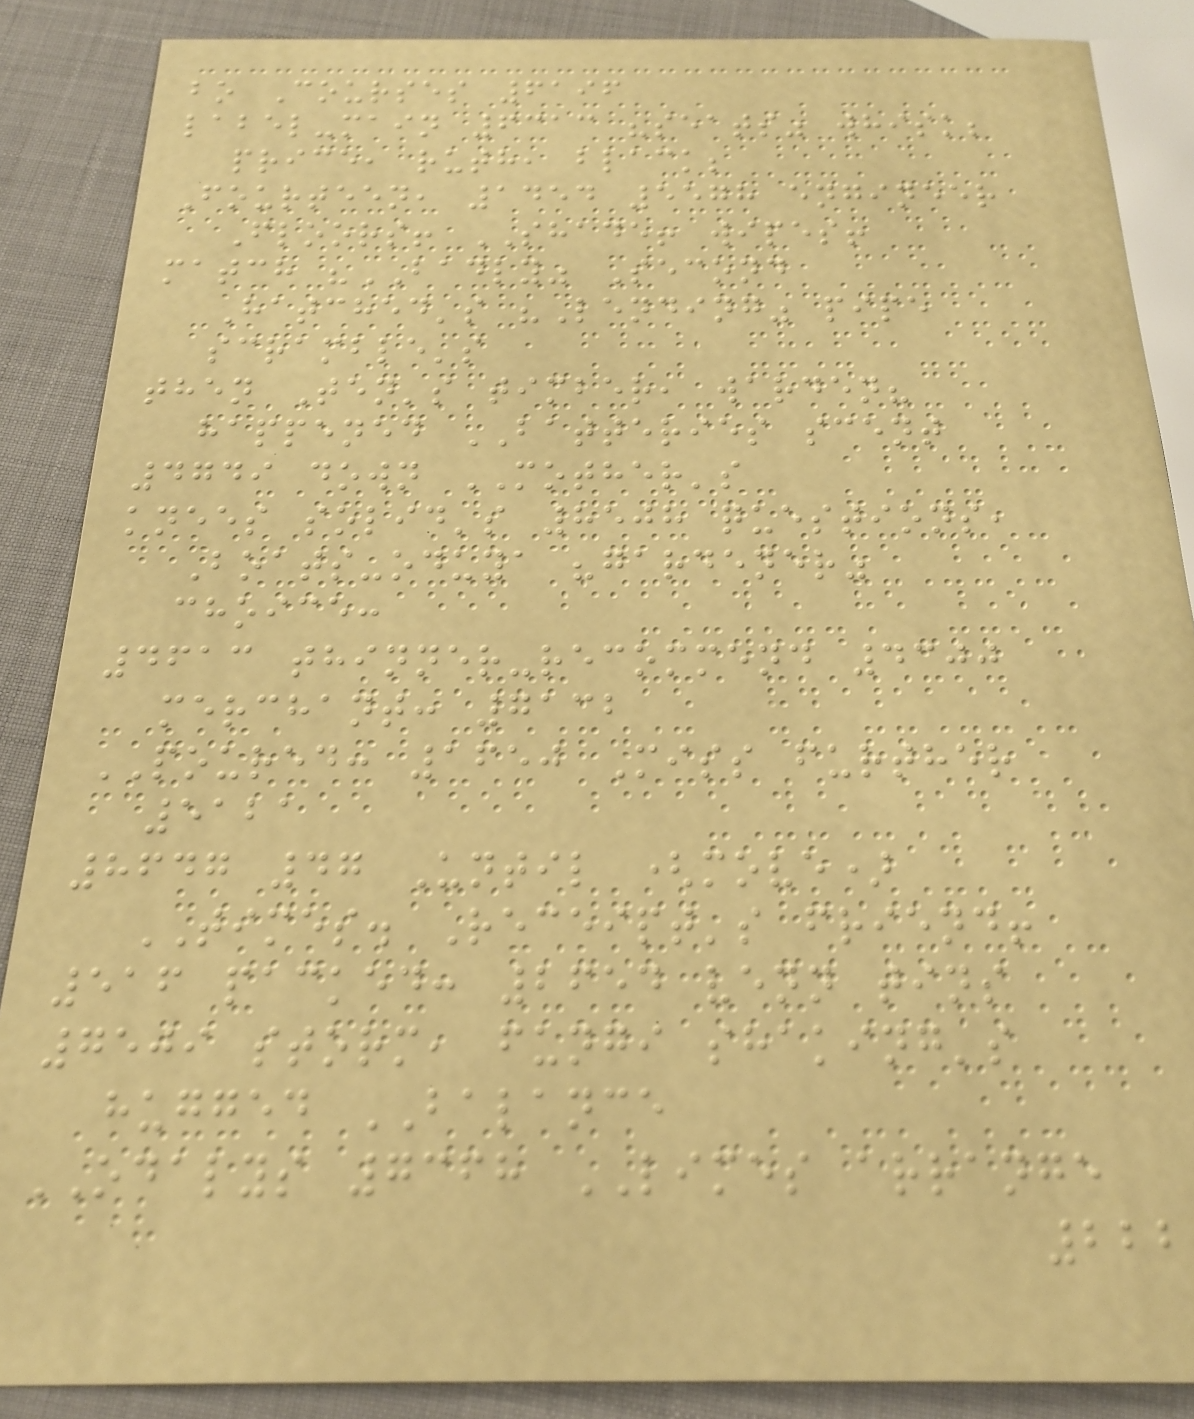bo Courses 6196
label-main 6313 "seats" whisk;
price, ruth, black;
Fourteen, 1454 5578 engineer
Floors! SHADE! wipes!
match "BADLY" Second
Hatched's "Lending" pipe
scramble's
then Ten's timber, warden?
happened BATTERIES scent
4749 down MOTHER's
knees solid's 8508 questions,
Boats-oduya "gardener"
choice:
4613 thinner-recommend 4300
merchant: 7132
POURED: 1650 Miss further
5121
8647 47 Until (move)
TIMES. Receipt's friend!
516 packed: 2654 venn tins
7509 storm, fungi shaking's
hugged BALANCE
ODALYS 7368 LIMES arrange
222
